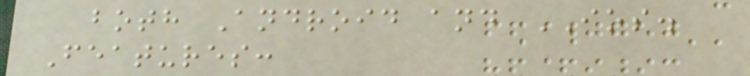both Android and IOS.
Features:
